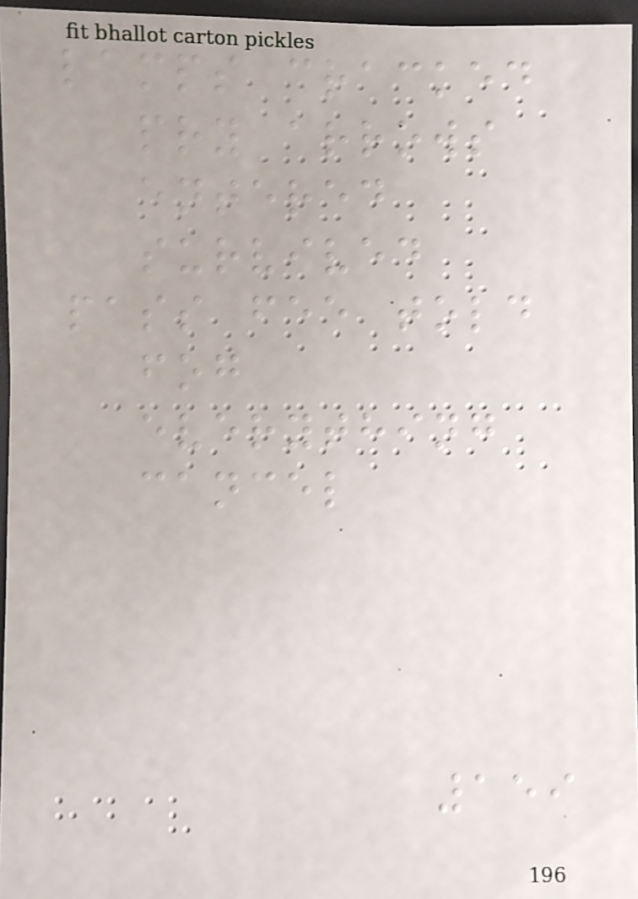lamps cracked
pry arrows
entered
survived
pass fee told
fog
everything
cancel
159
